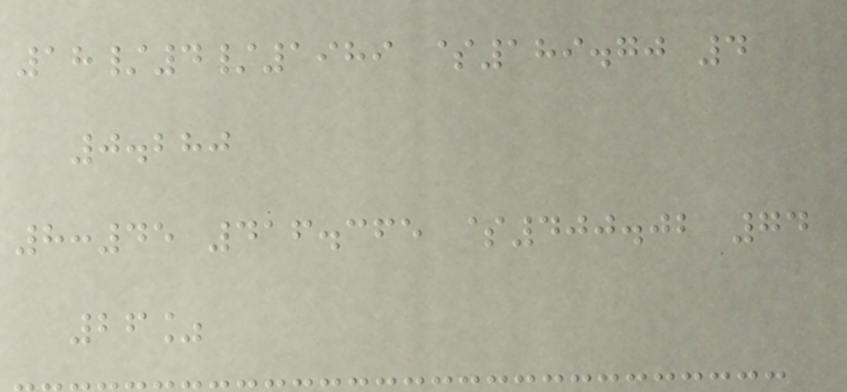18/4/1989 $189.70 4
0.280
8:45 416.365 $400.02 74
26%
